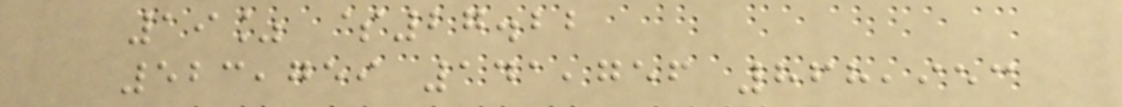19% $27.22
523,759 141,756 868,953
